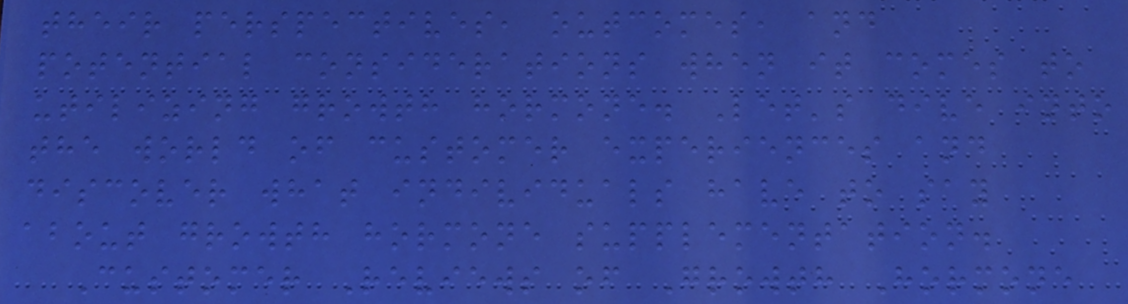their perspectives, outcomes, and
potential considerations when it comes to
utilizing growth hormone. Let's dive into
the world of customer experiences and
discover what individuals have to say
about growth hormone supplementation.
Customer Reviews of Growth Hormone
